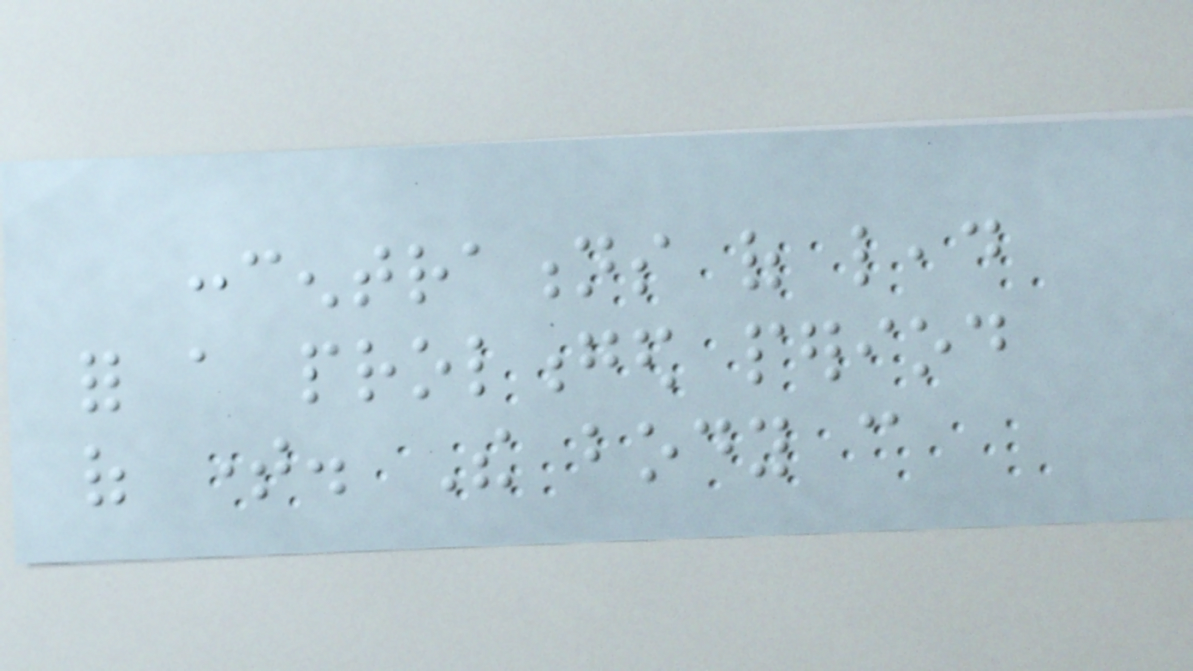concentrations of lead
for a prolonged period
of time. The body can
